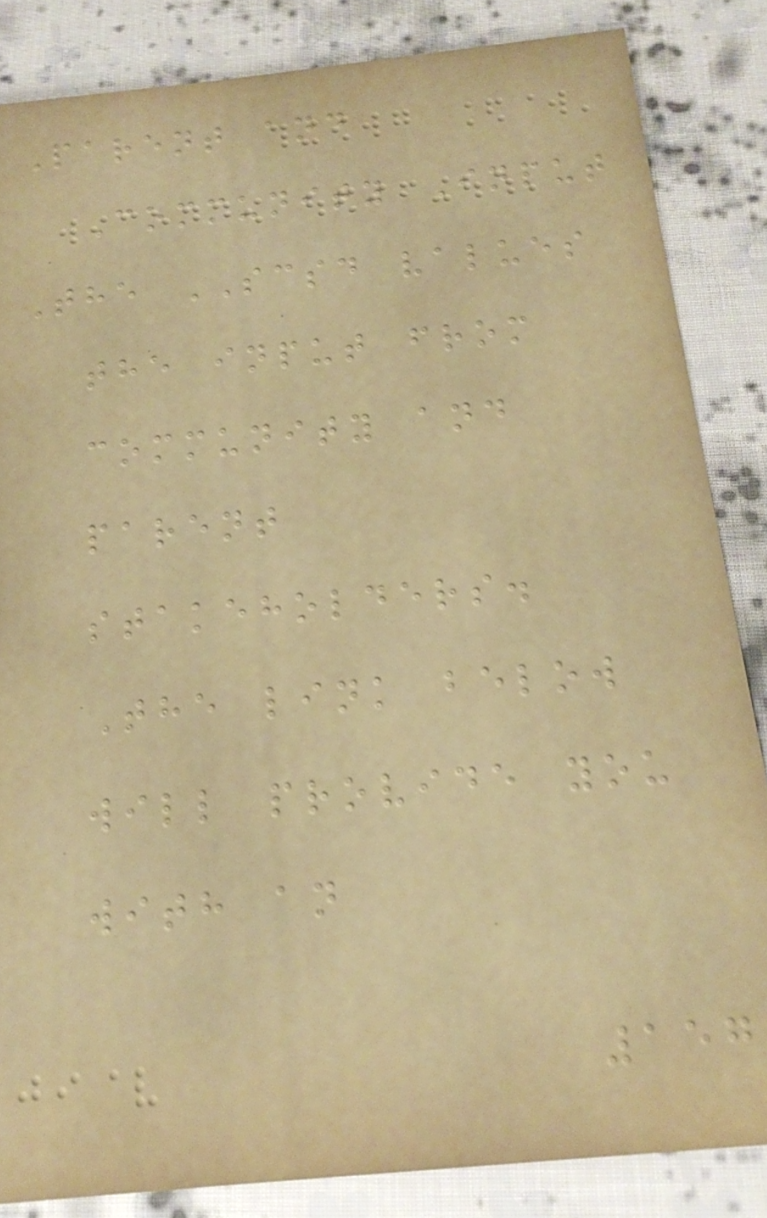Parent and
Community Input
The SCSD values
the input from
community and
parent
stakeholders.
The link below
will provide you
with an
157
